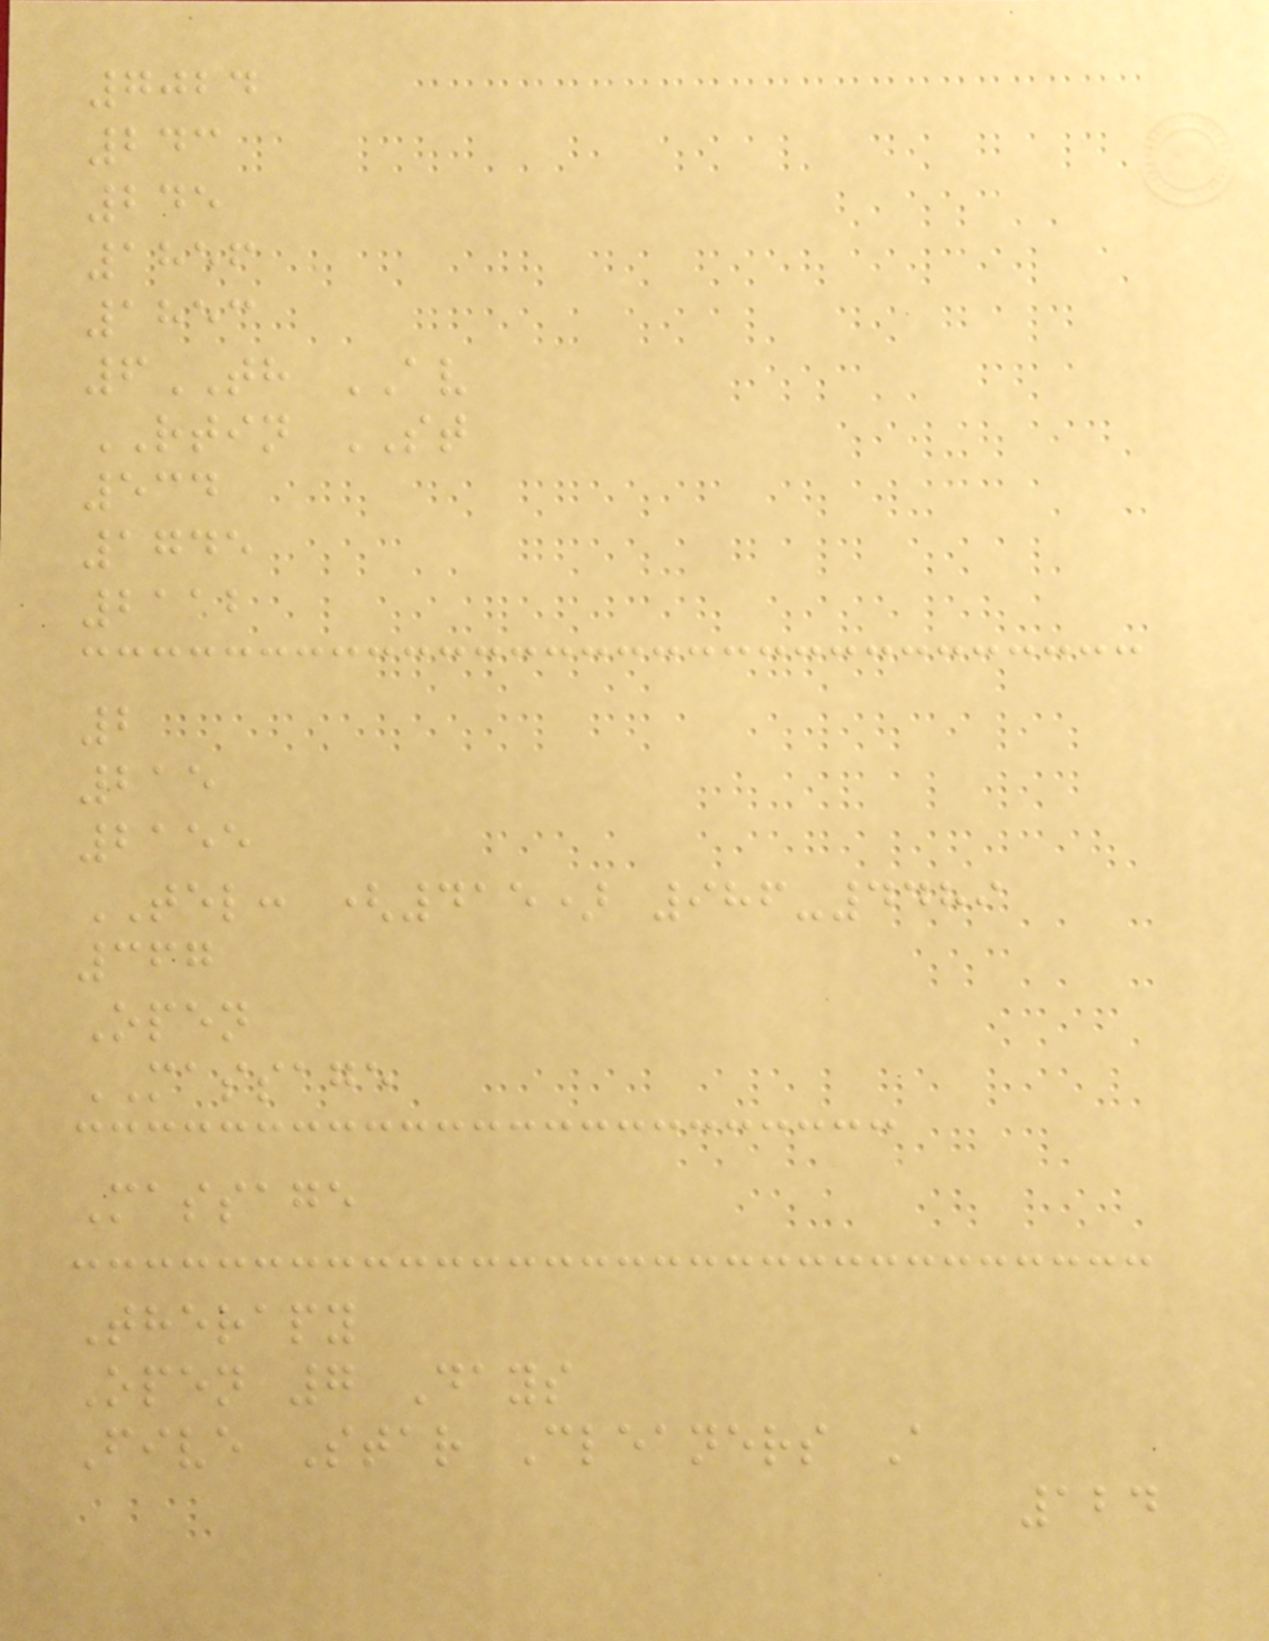7024
243
245
1856
1853
6TH AV
RTIN ST
534
1745
2112
2
215
2155
TEL: (415) 986-4489
367
Open
MASSAGE
Massage
Therapy
Open 7 Days
Five Star Cleaners A
124
